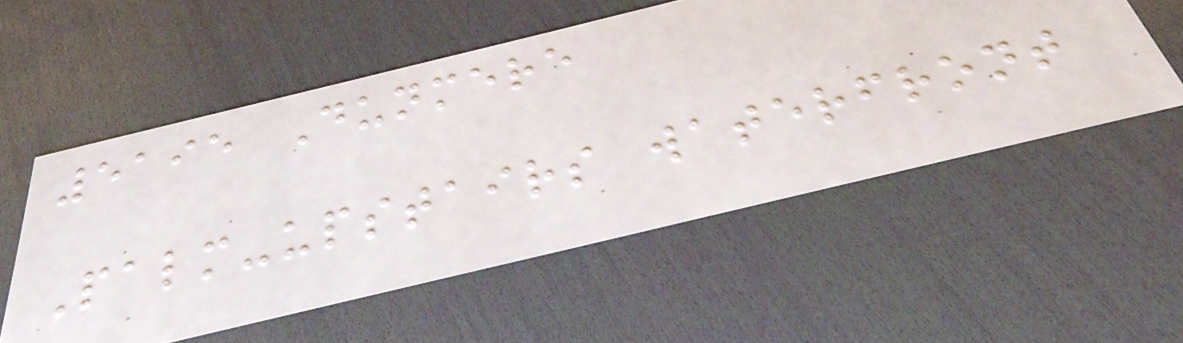5195 Dunmere
Palm-upstairs waterfront
